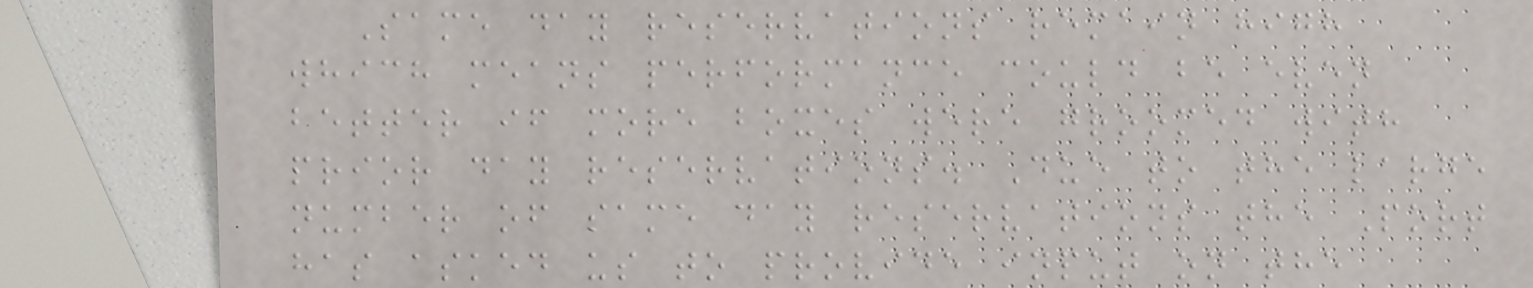Same day reservations remain high
which means performance could be even
better if more boxes were groomed with
prior day reservations. Due to the large
number of same day reservations the Port
has asked us to provide input on the
